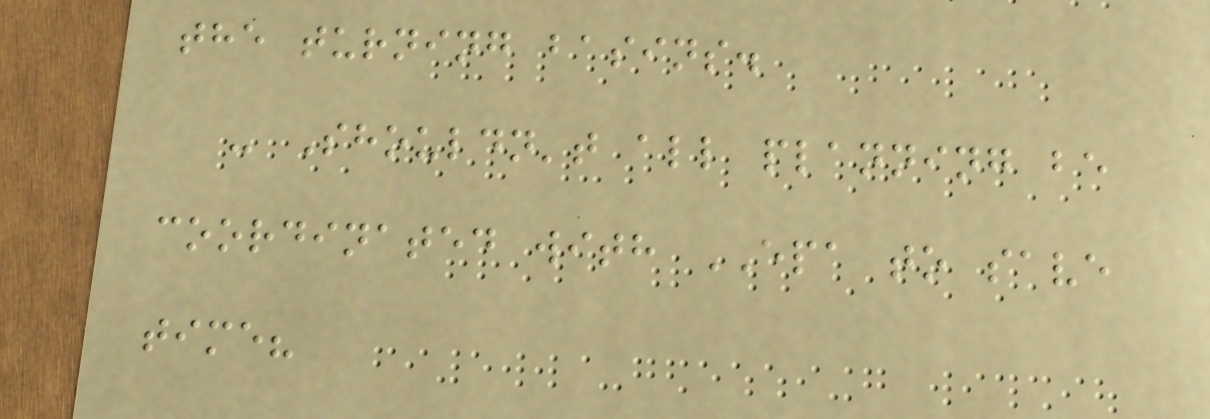the turning basins.
- Shouldn't all planning be
coordinated with EPA to save
time?
